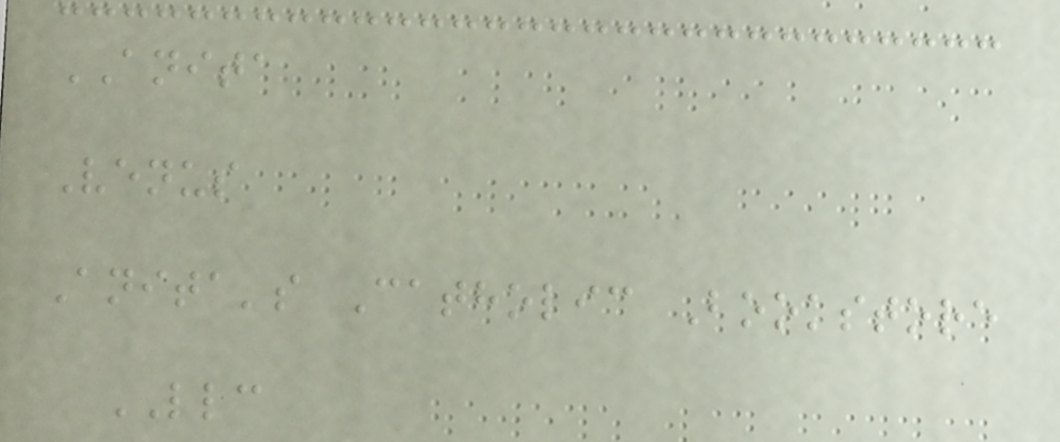ANITA
Venus
Anita's Catholic Bookstore
LLC
